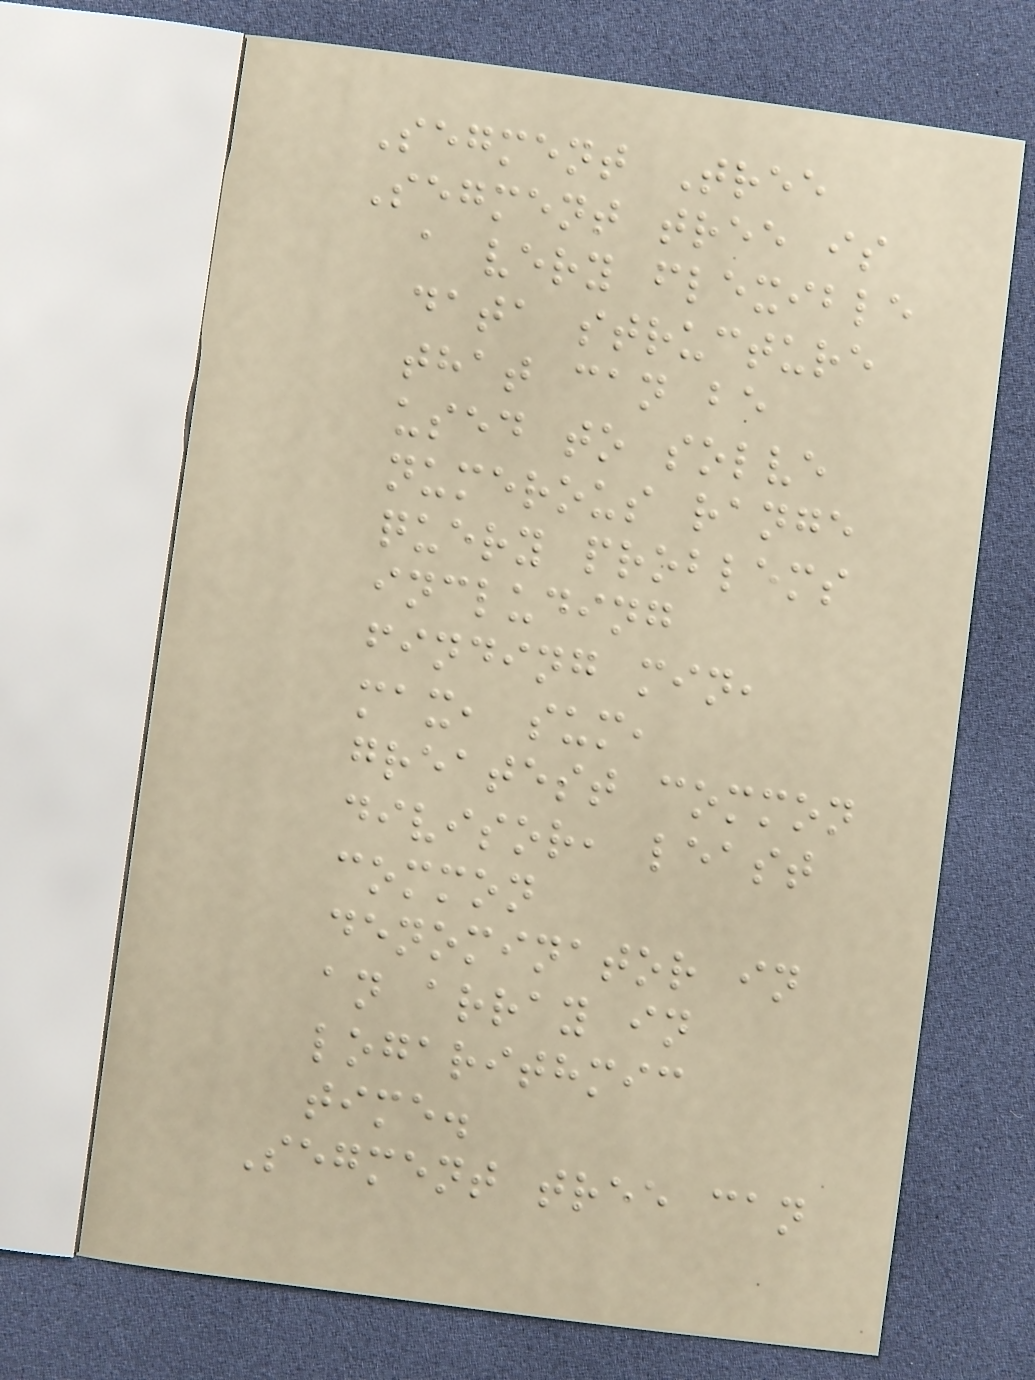Segment Tree
Segment tree is
a very flexible
data structure
that can be
used to solve
numerous range
query problems
including
finding min,
max, sum,
greatest common
divisor, least
common
denominator in
an array in
logarithmic
time.
Segment tree can
